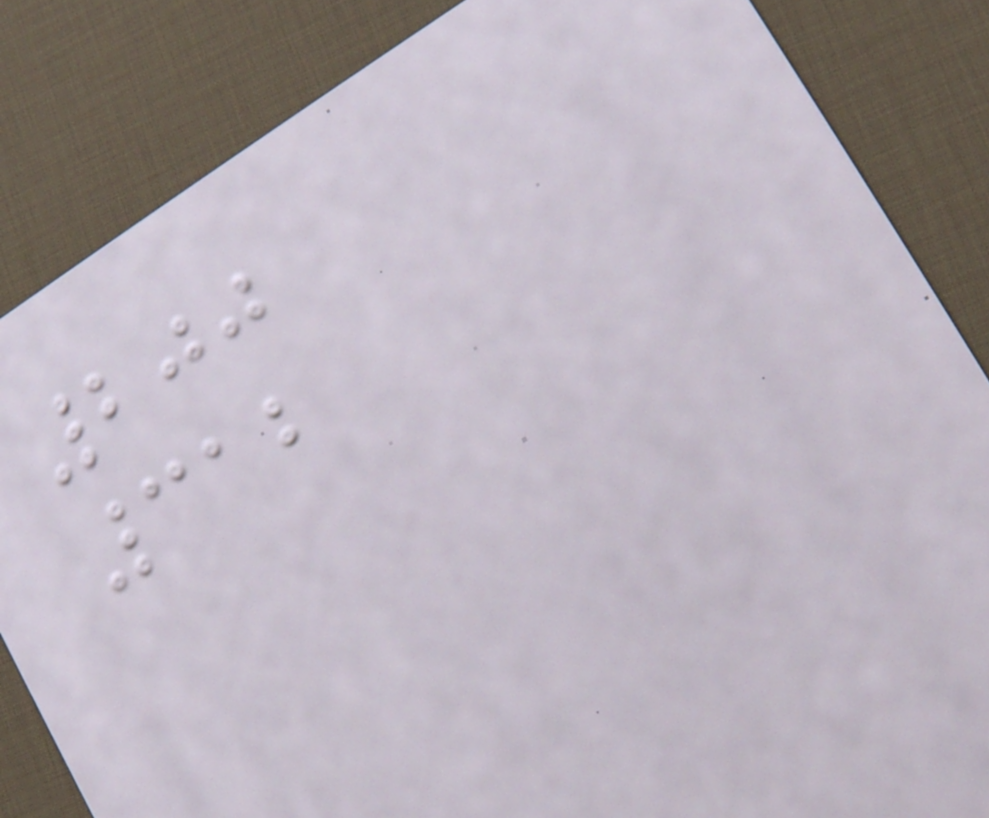200
312
